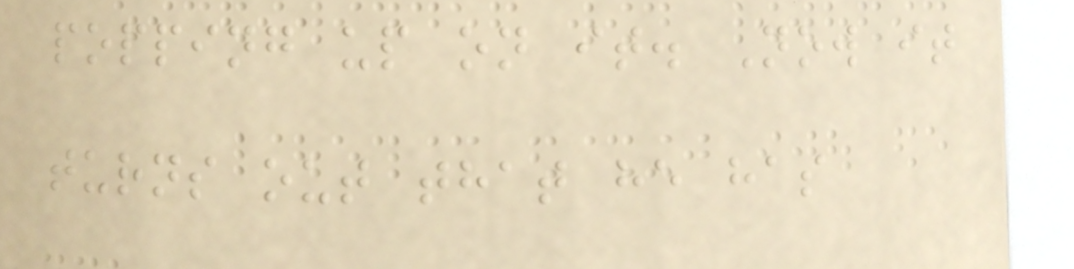popping up on it. Now it
turns out that he has
